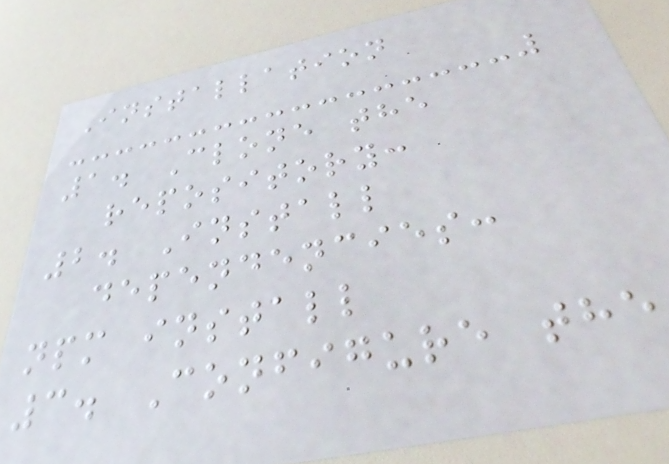Installation
1. Clone the
repository:
2. Install
dependencies:
npm install
3. Configure the
